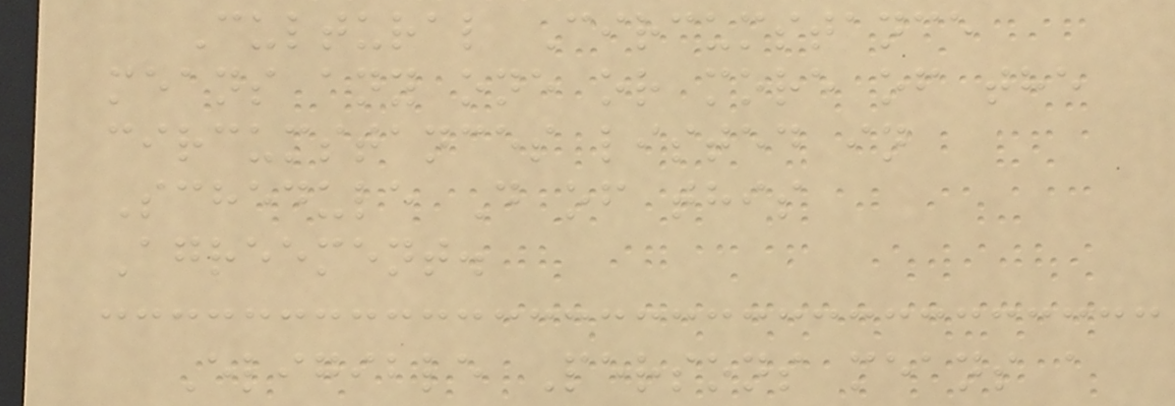Cultural Circumstance
means any one or more of the
circumstances listed in
Schedule D of this
Agreement.
Eligible Persons means a
